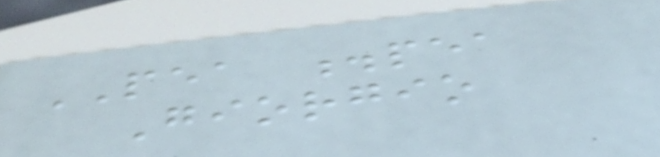PEA .pea
Giorgio
